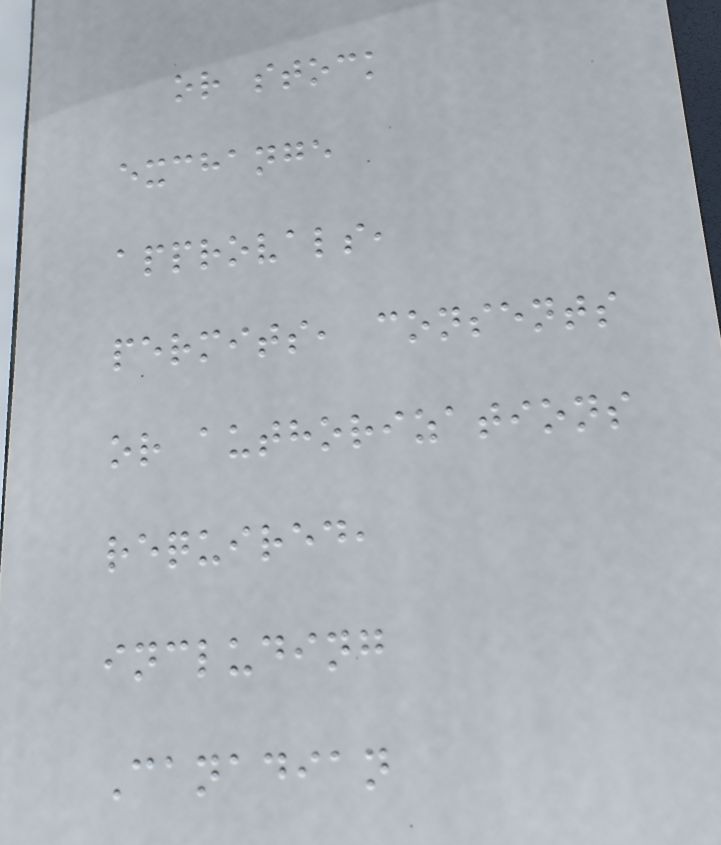or stock
exchange
approvals,
permits, consents
or authorizations
required,
including
Canadian
